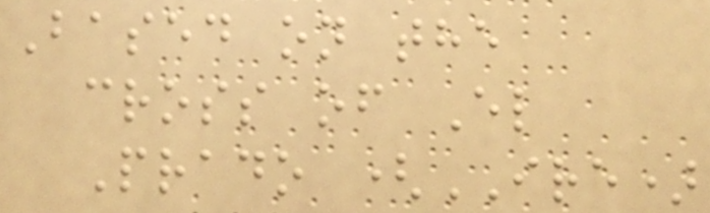Based on the
cross of El
Prado (IRE)
